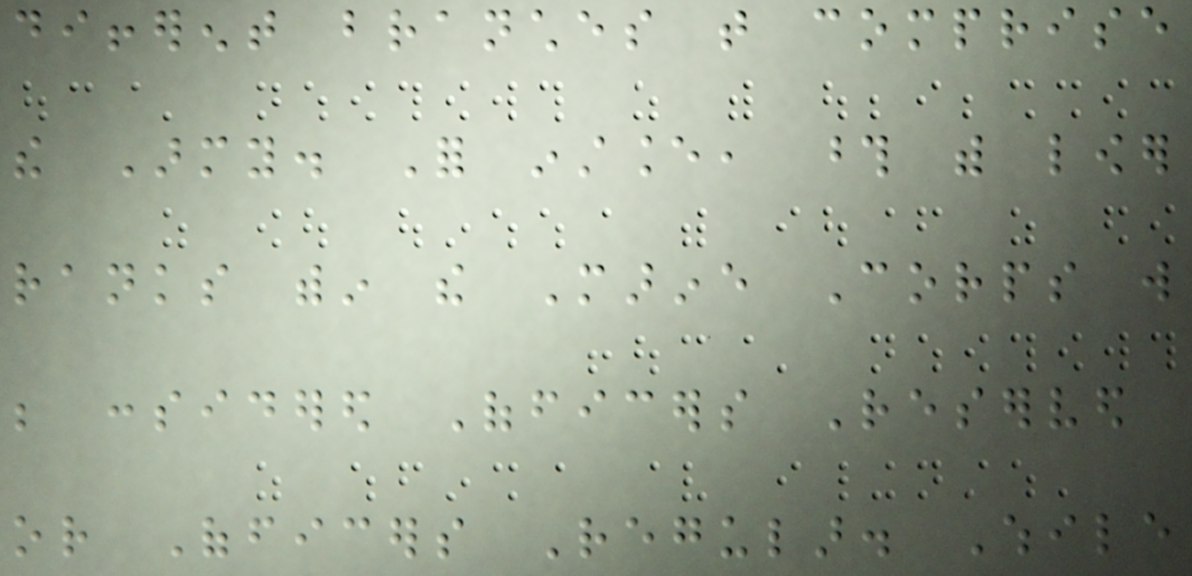different branches that comprise
the Army. For instance, those with lower
ranks within the Marine Corps will
be considered Officers Reserved
or Officers Regular. While
